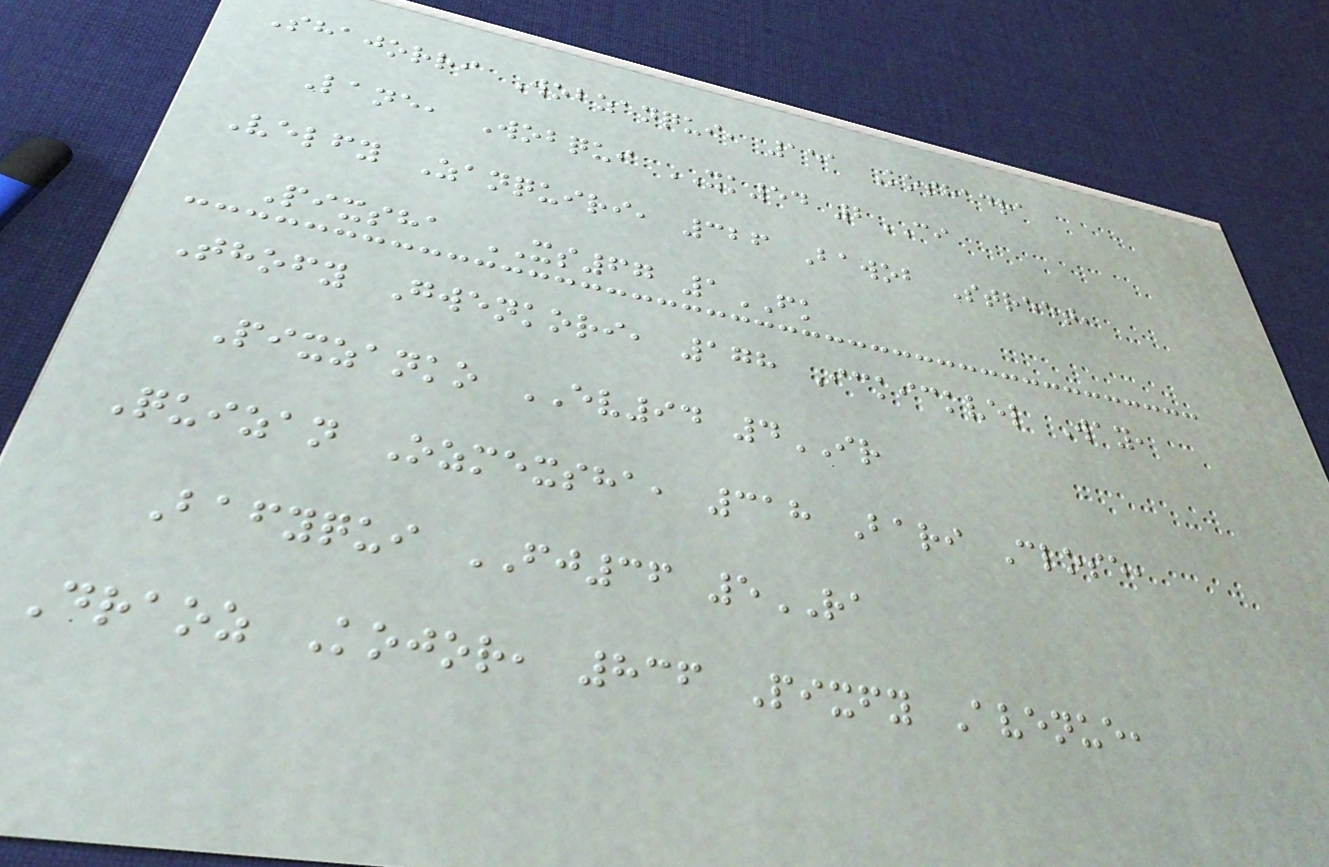Shajorri Wobzanqui, 151 Koshadra
Lane, Wobqui XK54 2CI
Velfy Zanquiri, 326 Bawob Street,
Pixsha XS67 1FK
Thofy Gwenkori, 178 Ickickvel Way,
Pixzanko EV94 4IR
Quizan Ozmexsha, 318 Bari Close,
Bafyqui FJ36 5RA
Draoz Kojor, 836 Pixfy Avenue,
